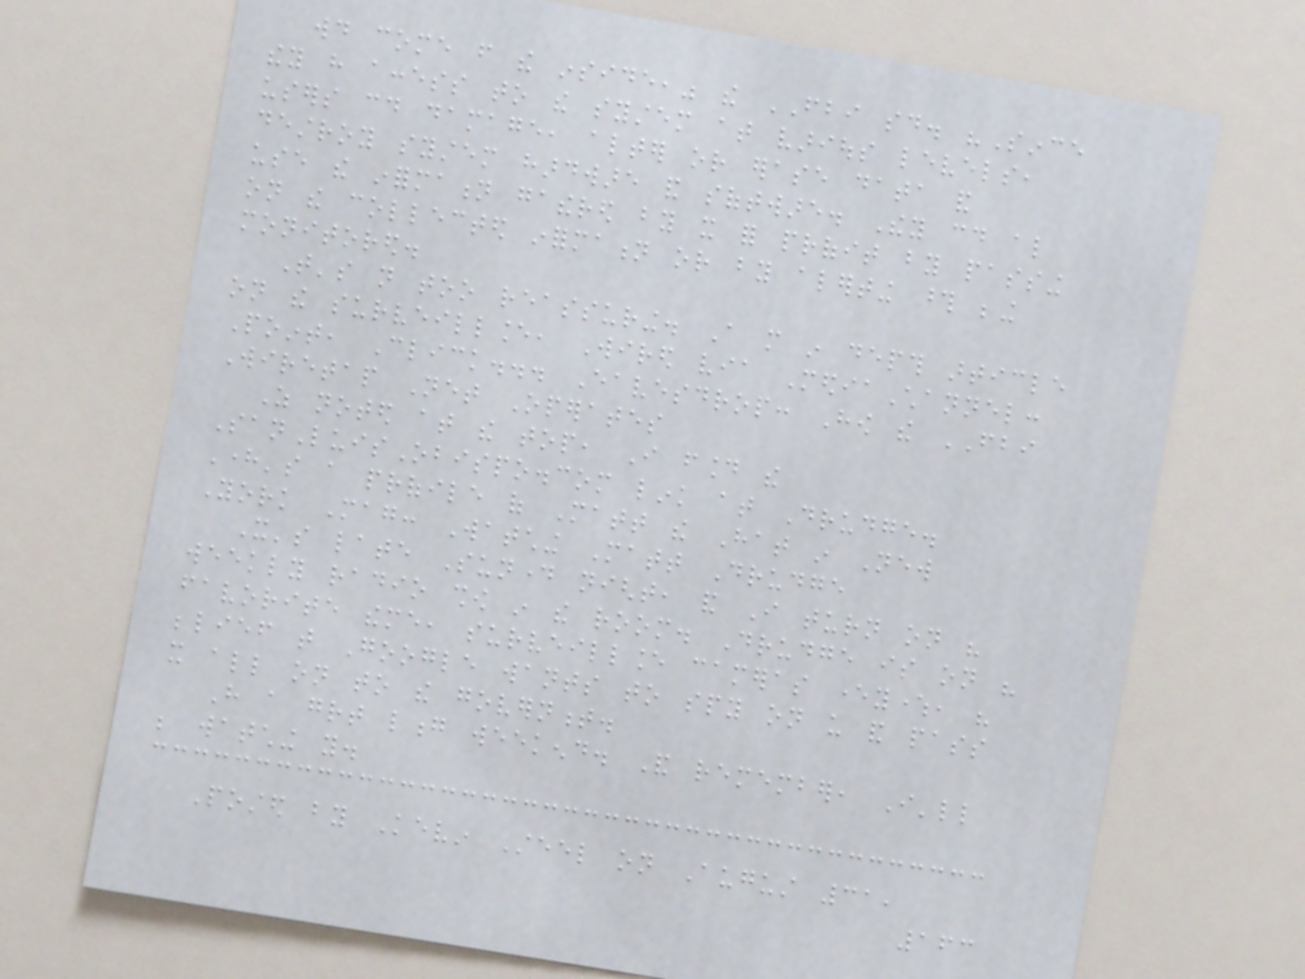would come from the inside," the FBI said. "Since
they have access to the system at various levels,
users could damage, alter or erase data and
destroy system hardware and software. They could also
use the information gathered by it for profit by passing
on the collected information or by alerting those being
monitored.
That's not too reassuring. A more in depth article
on the surveillance, Wired via MediaChannel:
Point, Click... Eavesdrop: How the FBI
Wiretap Net Operates
As noted at the top, I found the
SanLuisObispo.com link at Drudge.
Here's a profile of Matt the Hat in New
York Mag: Watching Matt Drudge
It's late Sunday night, and I turn on his
weekly radio show in the room. Drudge is on his
favorite theme, surveillance cameras everywhere, his
belief that Google wants to spy on us and pass
it all on to the government.
Have a great long weekend. And remember, I'll
be watching you.
Posted by Kevin Steel on August 31,
163
